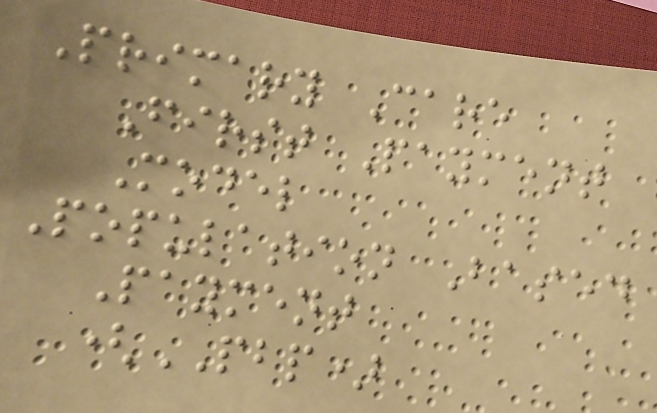Primary Care
First Payment
Model
Population Based
Payment
(PBP)
